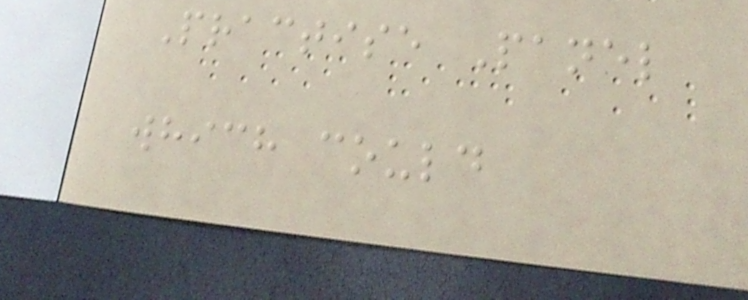Practise Panel
which could
